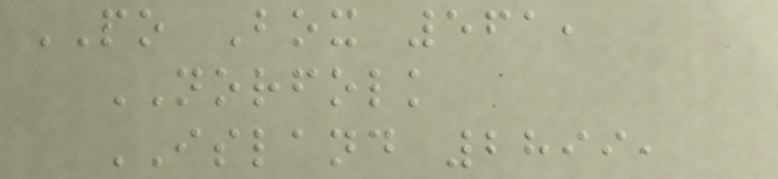PO Box 561,
NORFOLK
ISLAND 2899,
